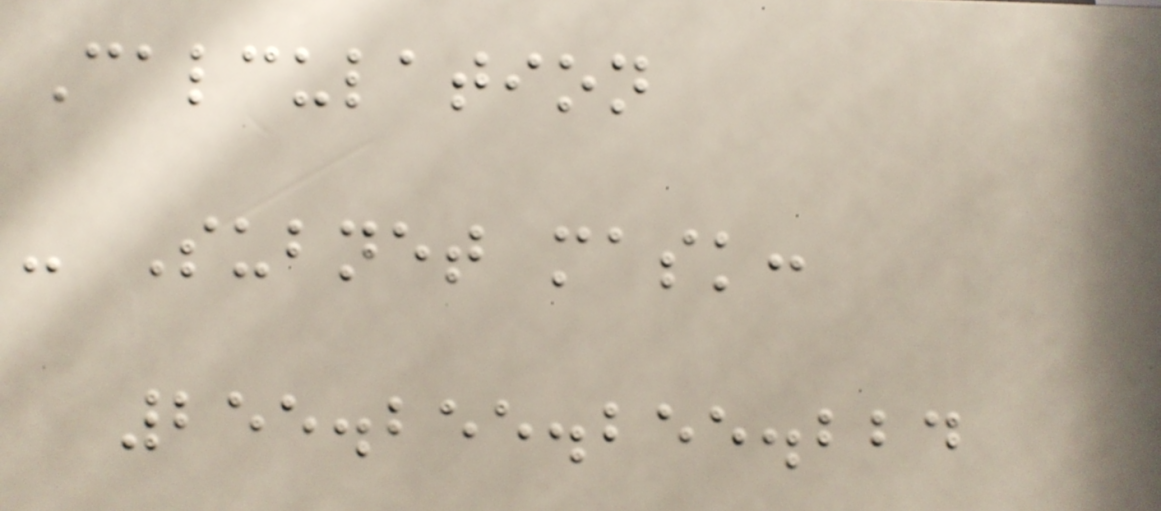Calculation
- Subnet mask:
255.255.255.224
